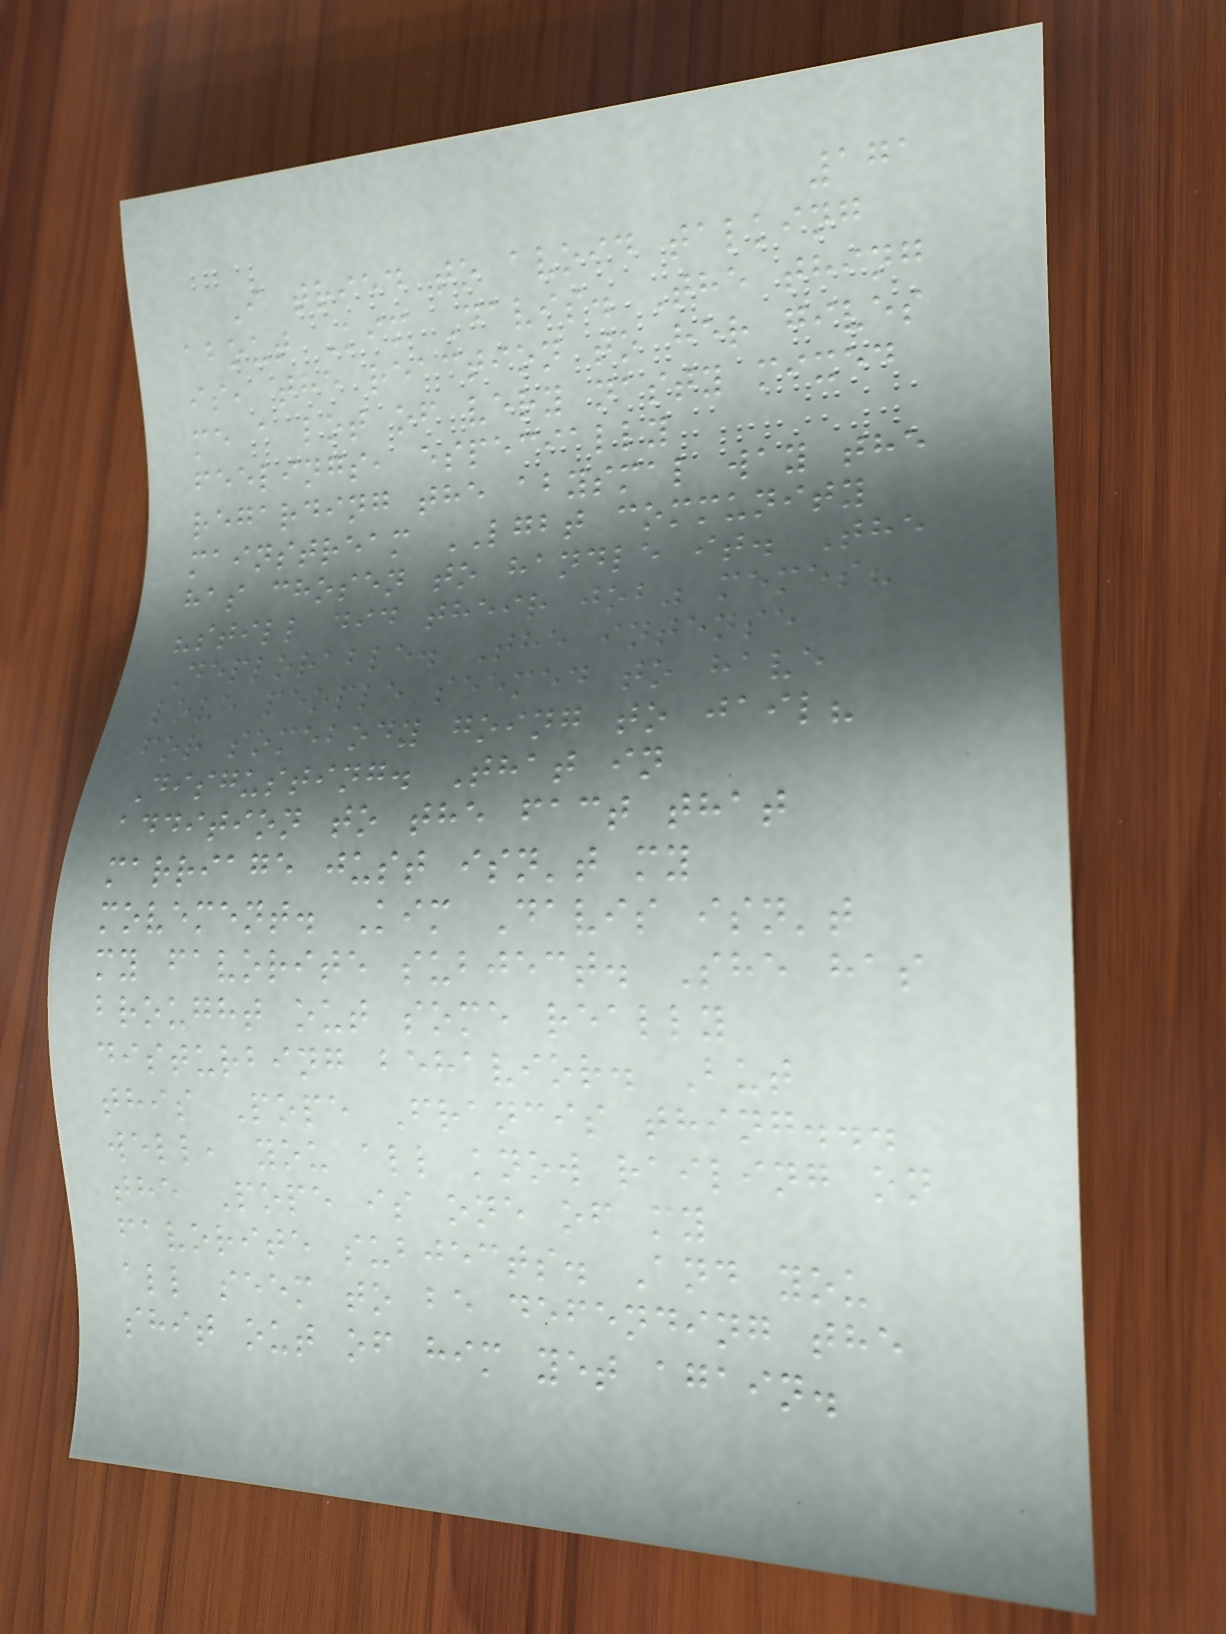171
I tried to avoid talking
about Kim Davis. The thing
is, the reaction to her gives
me a lot of very nasty mixed
feelings, especially
regarding the abysmal way the
mainstream LGBT community
has chosen to handle it. The
"still did their job" memes?
Deplorable. The intense
love people seemed to have
for somebody going to jail?
Disgusting. That in
addition to the fact that
marriage just isn't my
movement. Kim Davis isn't
my favorite subject. She has
brought out some really
disturbing behavior. But
this Pope Francis thing...
well, you all know railing on
the Pope is one of my
favorite subjects. And you
all seem to be defending the
shit out of him yet again.
